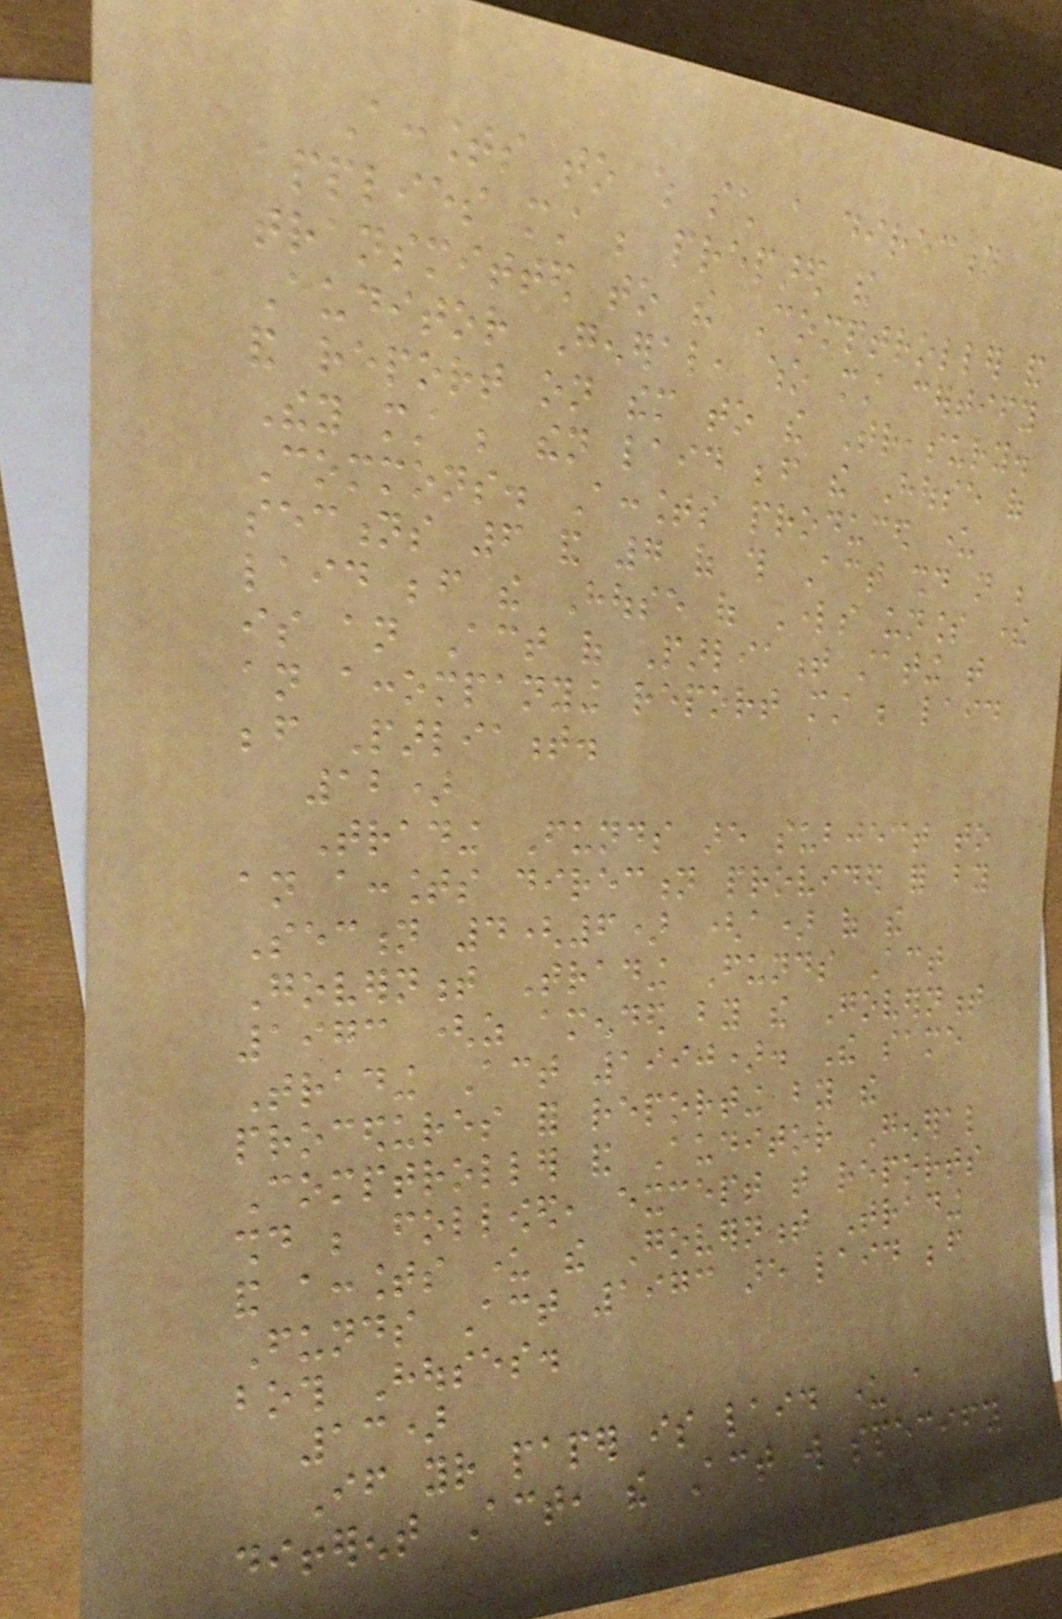Accounts to which such a direction
applies must be prepared and
transmitted to the Comptroller and
Auditor General, who must certify
and report on them to the Treasury.
They must be then laid before the House of
Commons. Accounts produced under
sections 6 and 7 of this Act should not be
laid before the House of Lords unless there
is an Act of Parliament stating that
an accompanying report must be laid
before Parliament.
12)
Trading Funds are subject to
an accounts direction provided for by
Section 4(6) (a) of the
Government Trading Funds Act
1973 (as amended by the Government
Trading Act 1990). The same
procedures for reporting by the
Comptroller and Auditor General
should be followed, except that reports
and accounts under the Government Trading
Funds Act 1973 are laid before
both Houses.
13)
If your paper is laid under a
different Act, the Act will specify
